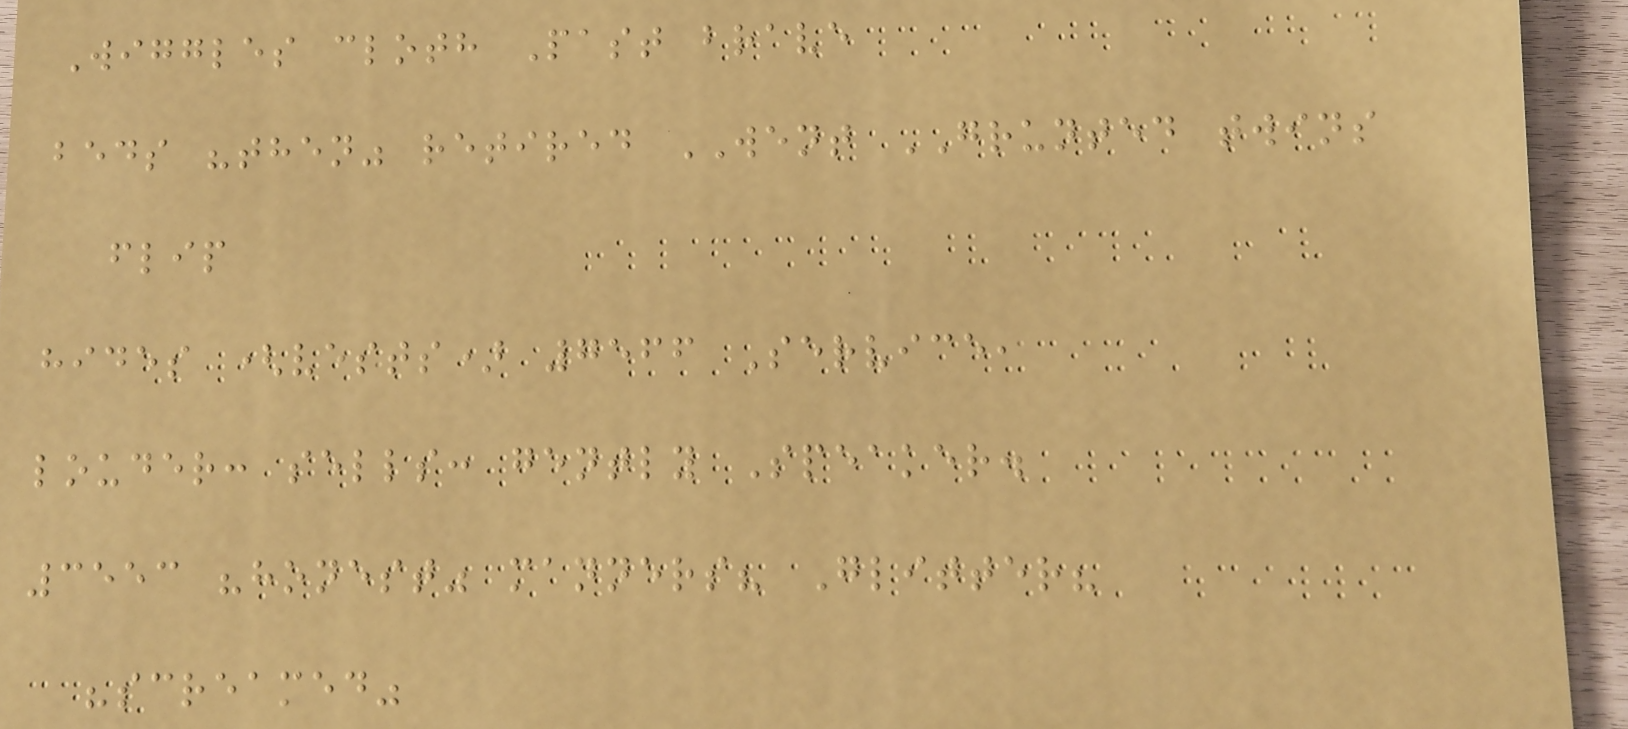Wiggles cloth Past brave
beds "then" retired WENT GRUNTED twins
flip
hides (vests) 7566 Service,
louder: sells: gently Speaker.
3553 "honest" manners? Glitter?
"screamed"
